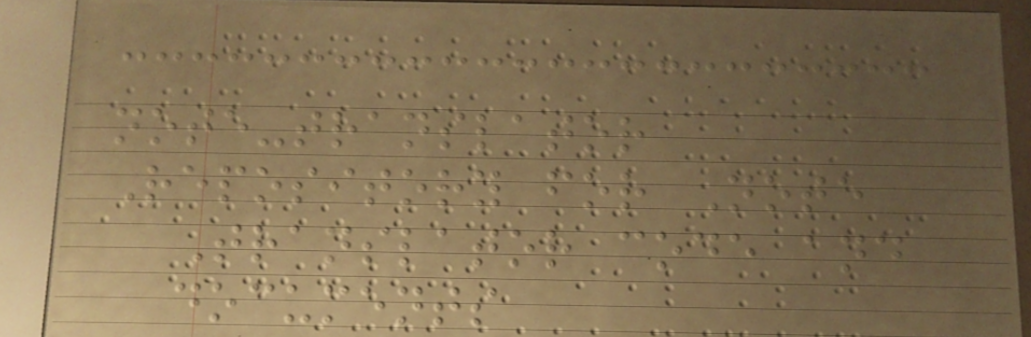note-translator
Repository for Note
Translator code and
documents
